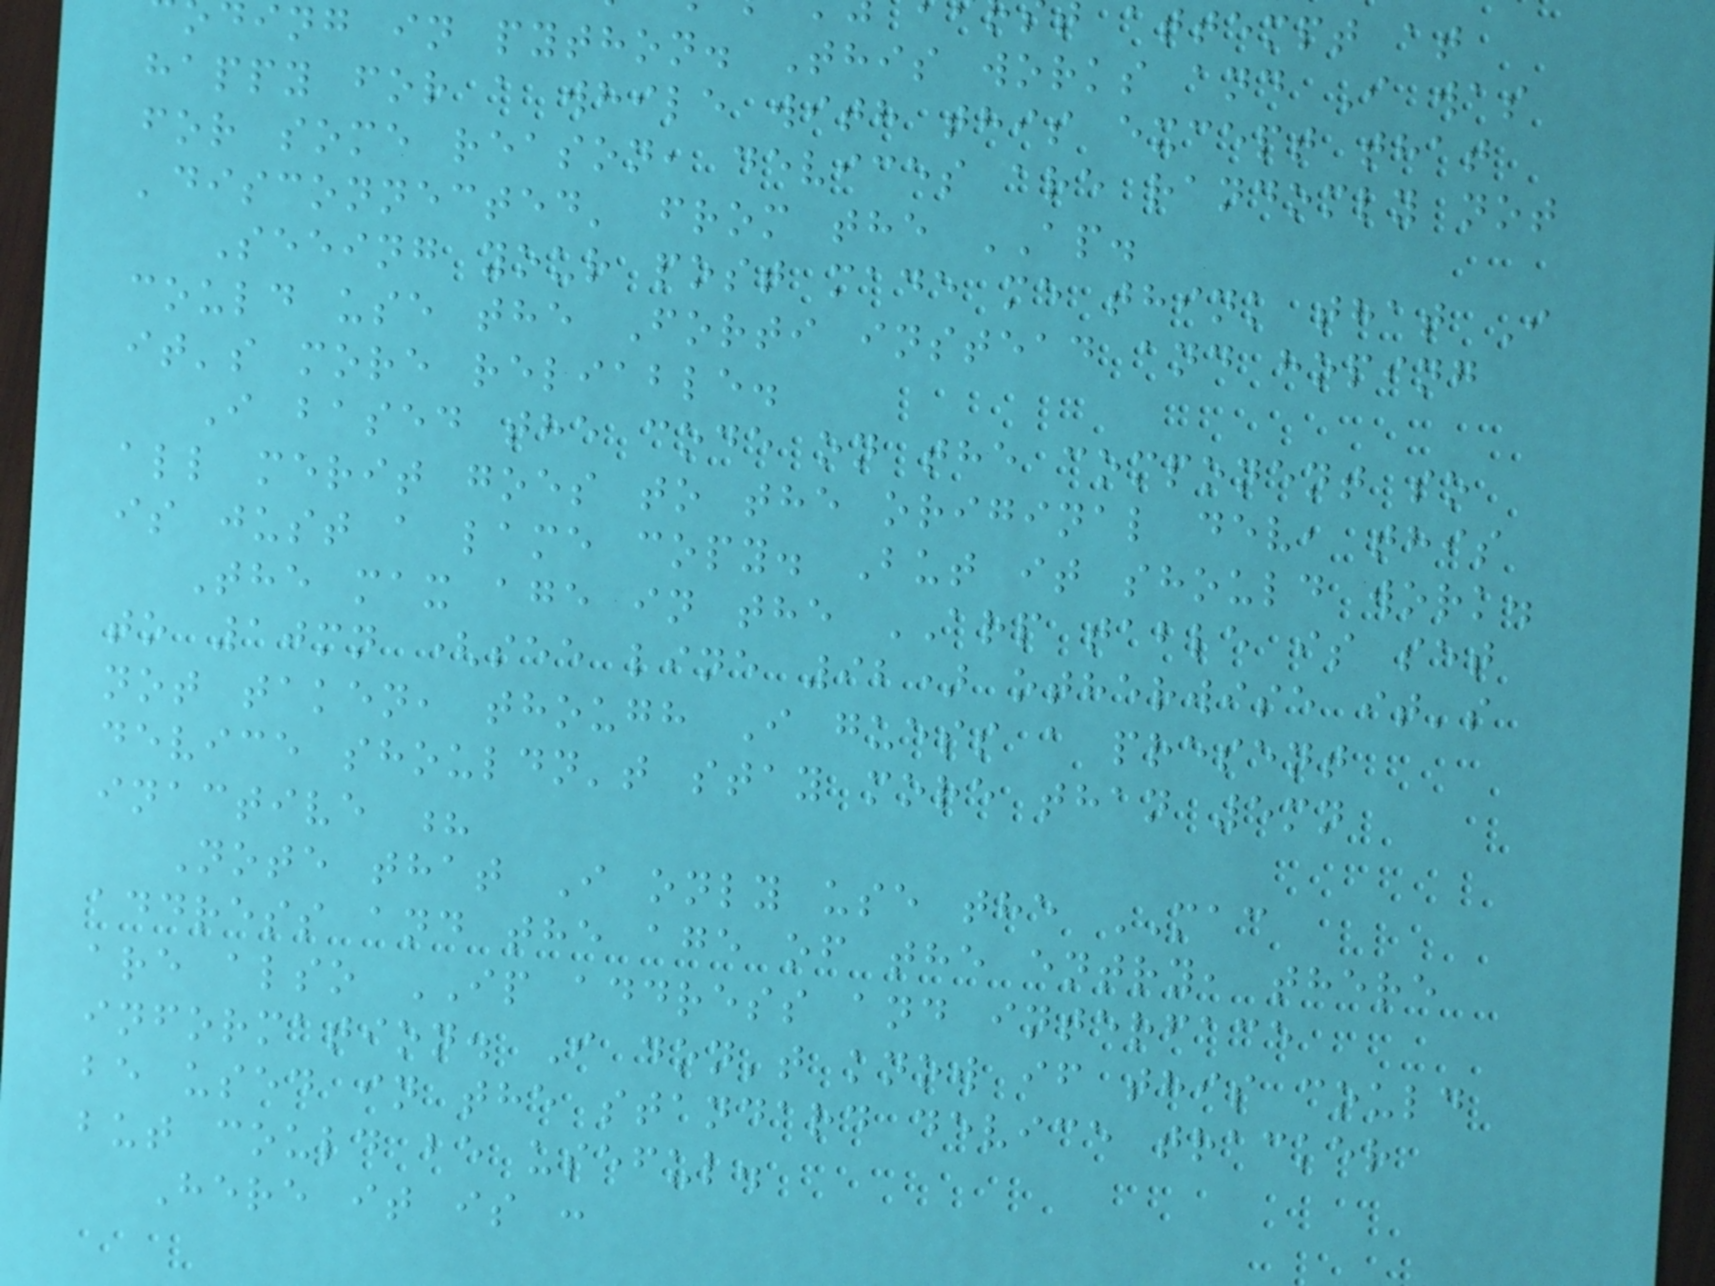attempt at
ing in python. This works and I was
happy for a while with this except that
for some reason, devices are randomly not
'disconnected' from the AP.
Seeing your post made me think that I
could use the Forti instead and hoping
it's more reliable.
I based the code on the component so
all merit goes to the original dev, this
is just a lame copy. But it should work.
The max age in the ARP table is set
to 10mn (see line 92) otherwise it's
not taken, though I guess a present
device shouldn't stay more than 5mn
inactive ?
Note that I only use the MAC
address and the age of the entry, there
are also IP address and interface
information. I don't know if this could
be used in the standard device tracker
but could be useful.
Here it is :
